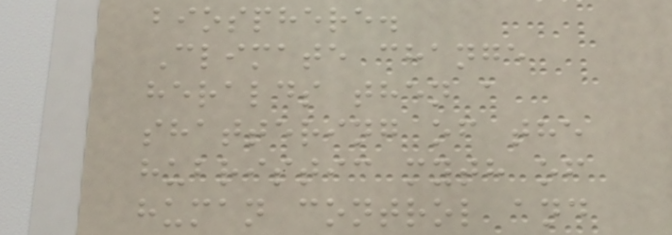biosphere.
Climate change
heralds then a
shattering of the
hubristic myth of
human control and
